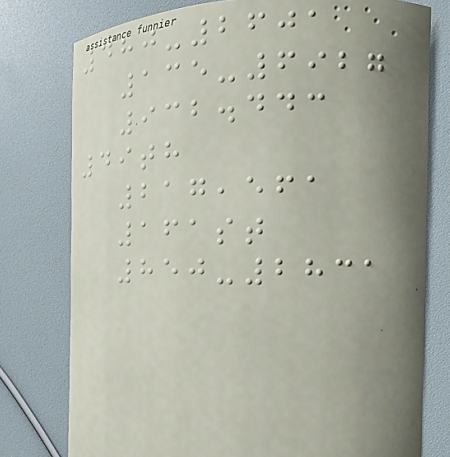480-2601
135-6927
932.443
49th
217,561
161st
850-2831
